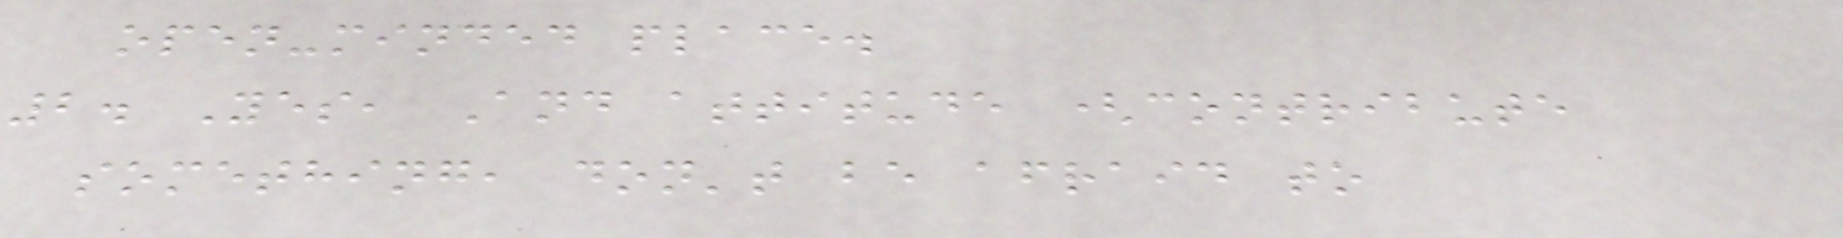open-minded place.
2. Yes, And attitude (contribute
something, don't be afraid to
